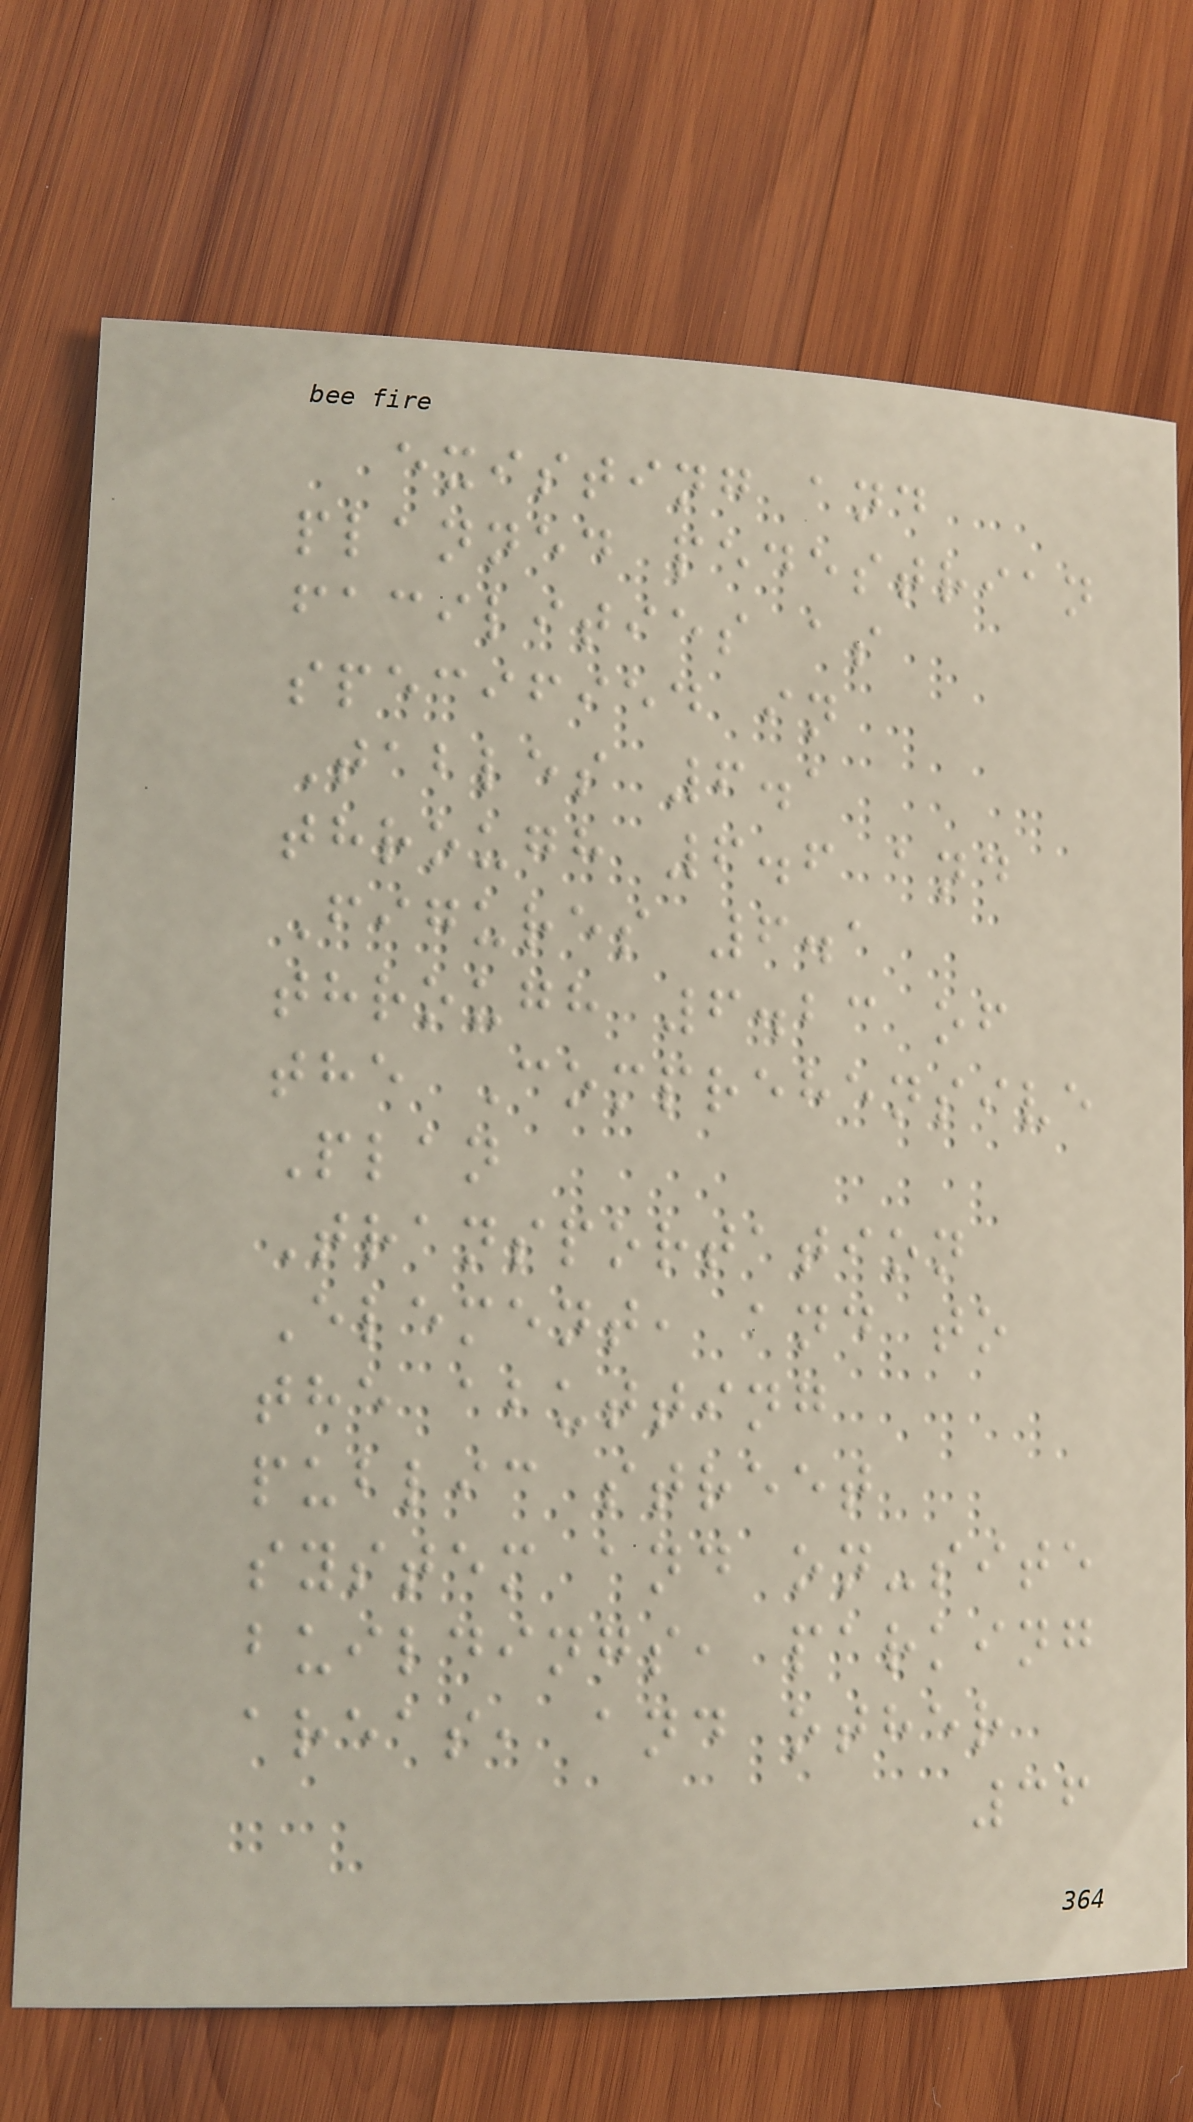existing and
planned pedestrian
facilities as
specified in
Tables 6.1
through 6.6 and
Figures 6.1
through 6.23 of
the Comprehensive
Plan
Transportation
Element, and to
the abutting
public street
system and on-site
buildings, parking
areas, and other
36
